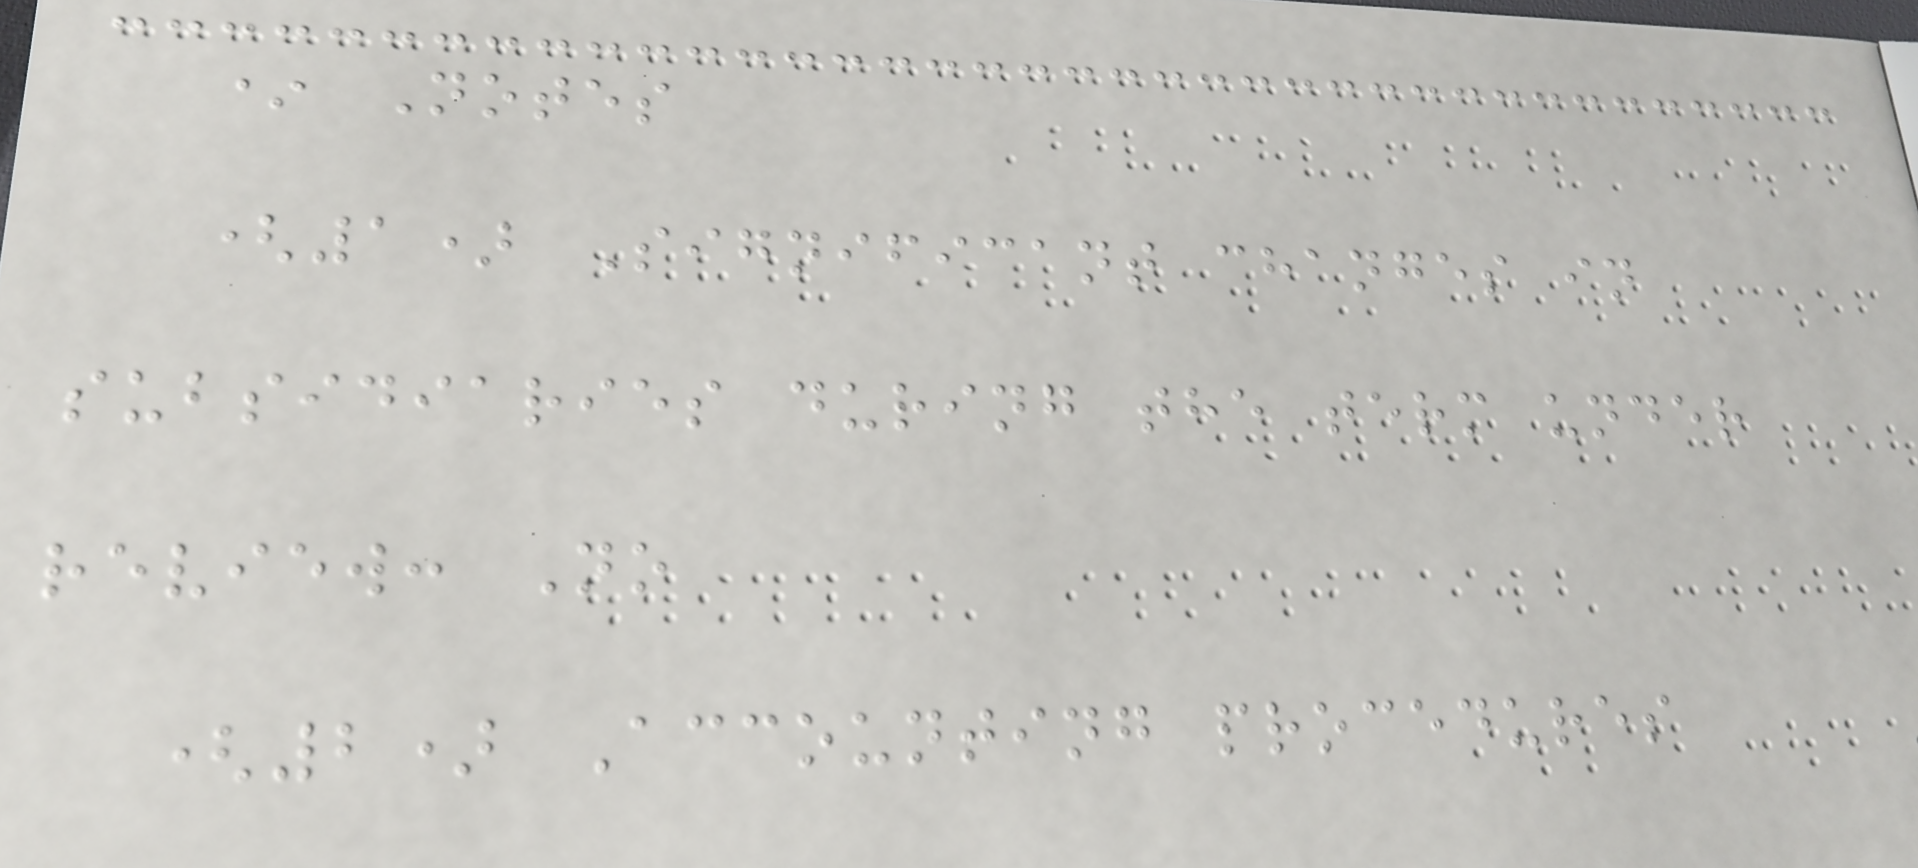* Notes
(1) Significant changes in
subsidiaries during the term under
review: No
(2) Accounting procedures
